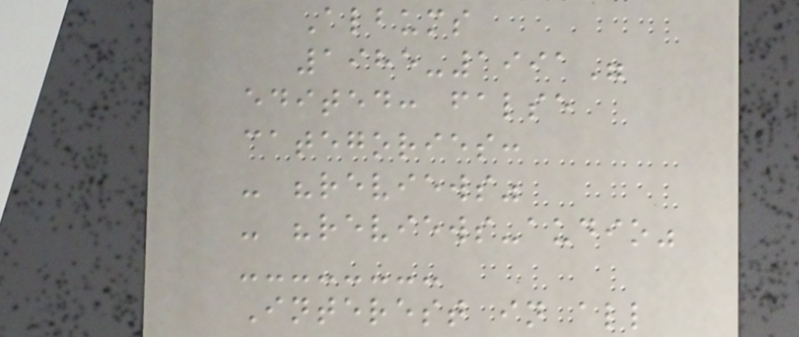Albums
1985-1991"
edited: false
categories:
- "reviews"
- "reviews-audio"
Interest in all
